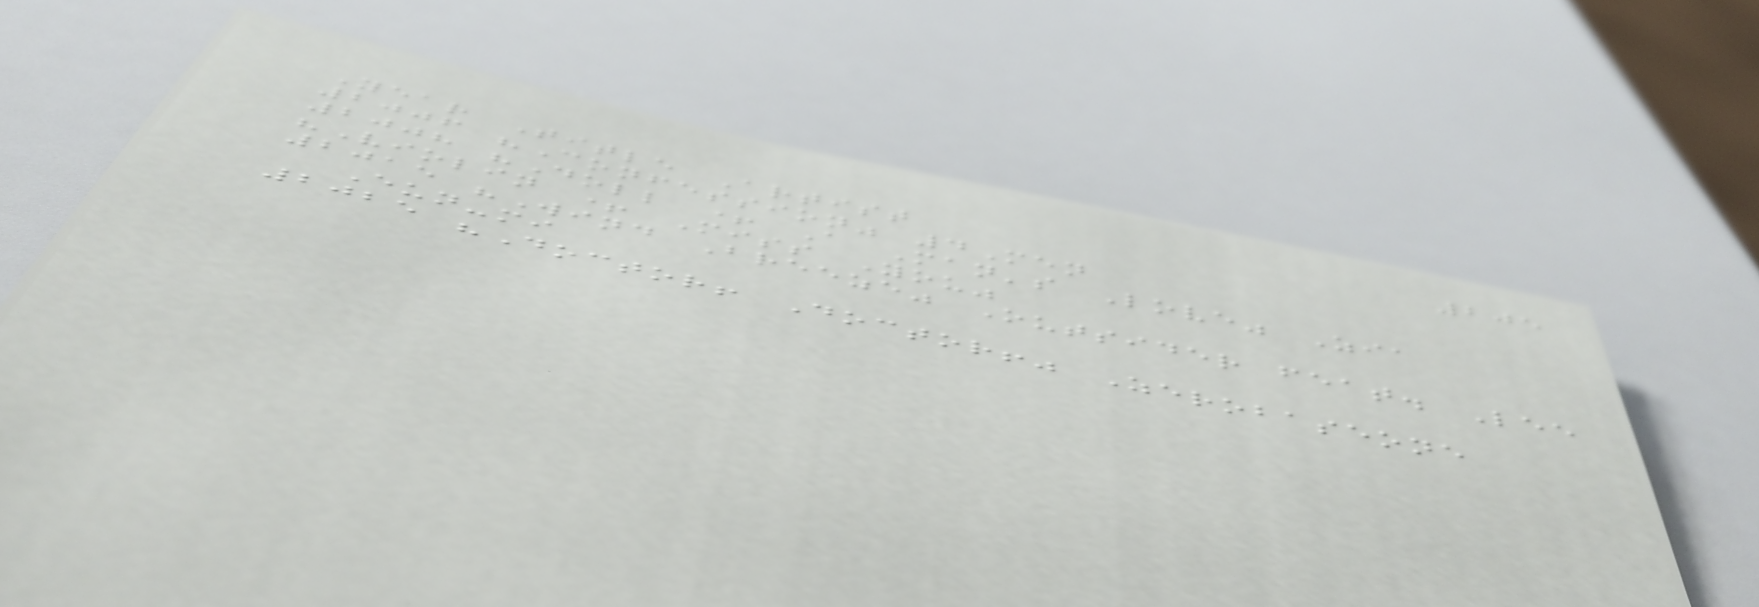205
Year Title Artist
2006 "Confession" 4Men
2008 "Doll + A Man's Love" Zia
"Violin + Miss You"
2015 "Wind Breeze" Outsider feat. Lee
Eun-mi
2025 "Doctor! Doctor!" Zerobaseone
